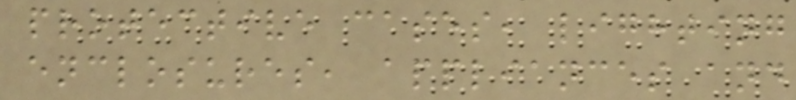protective cases, lighting
enclosures, appliances and
